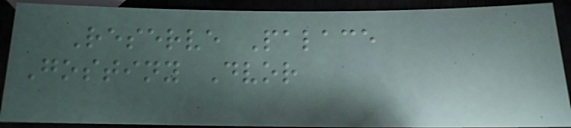Reserve Palace
Gostiny Dvor
